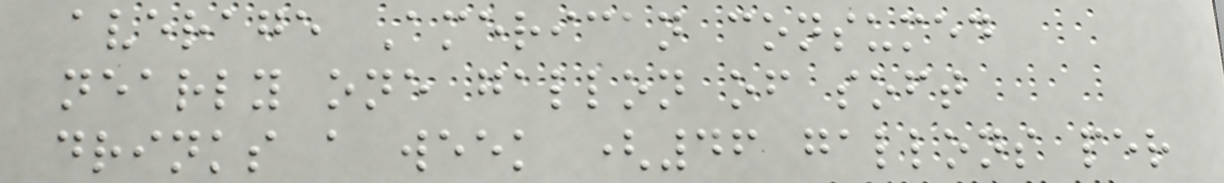average American consumed
nearly one gallon of soft
drinks a week (46 gallons per
